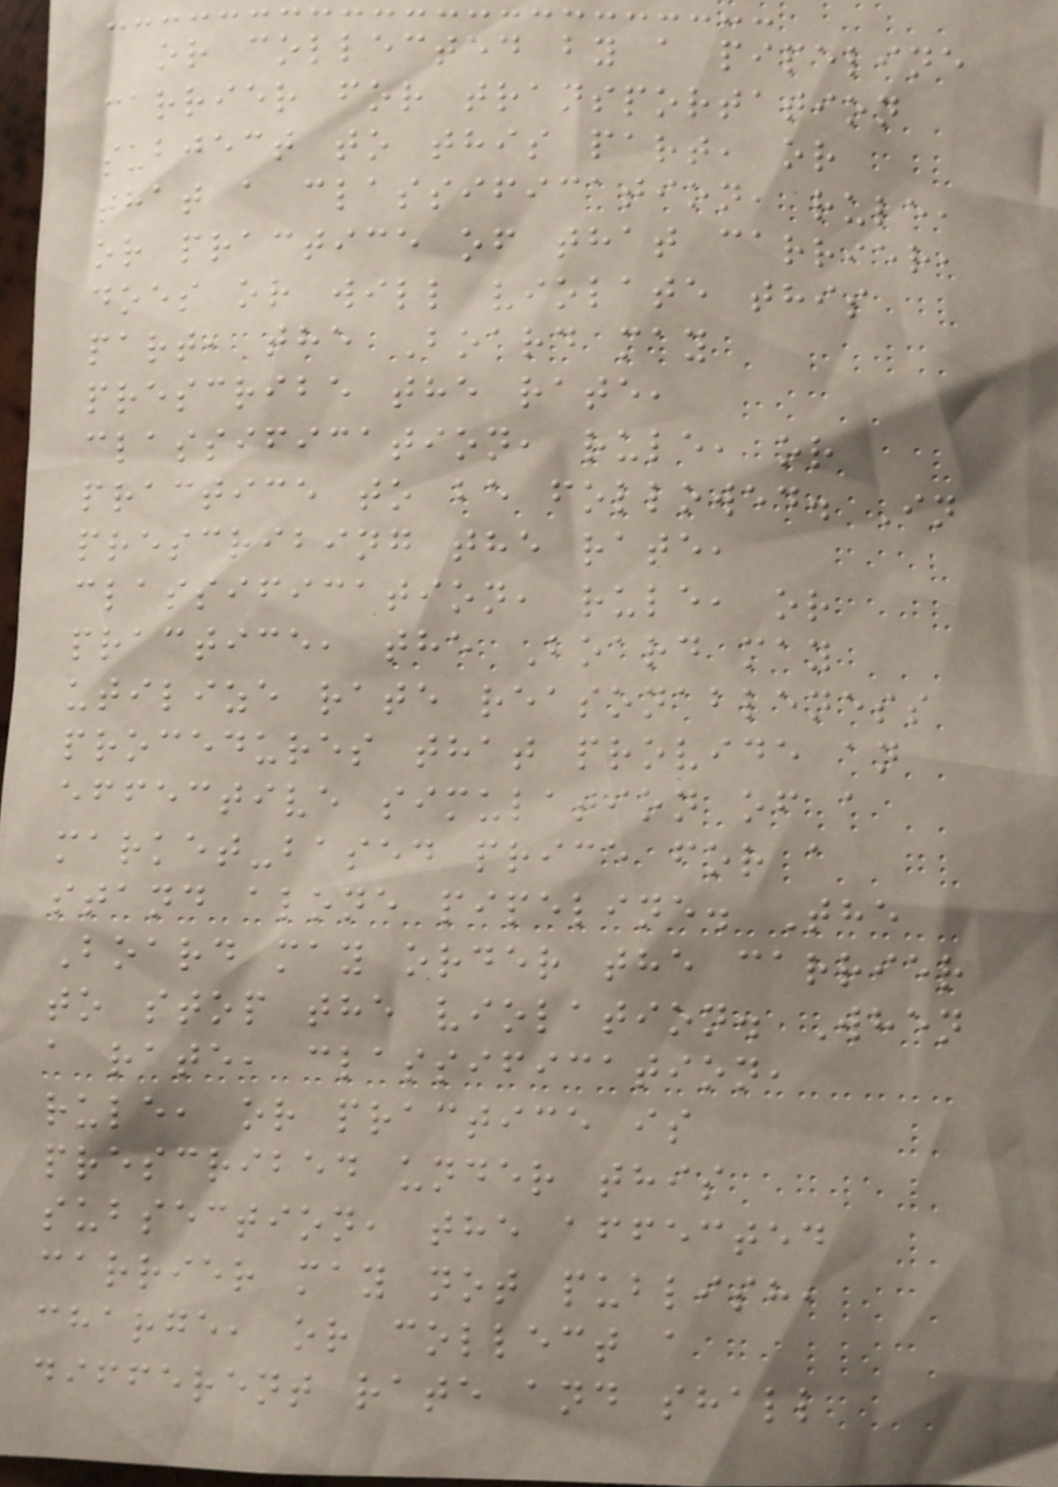or collected by a pipeline
carrier for transportation
subject to this part, or
that a classification, rule,
or practice of that carrier,
does or will violate this
part, the Board may
prescribe the rate,
classification, rule, or
practice to be followed. In
prescribing the rate,
classification, rule, or
practice, the Board may
utilize rate reasonableness
procedures that provide an
effective simulation of a
market-based price for a
stand alone pipeline. The
Board may order the carrier
to stop the violation. When
a rate, classification,
rule, or practice is
prescribed under this
subsection, the affected
carrier may not publish,
charge, or collect a
different rate and shall
